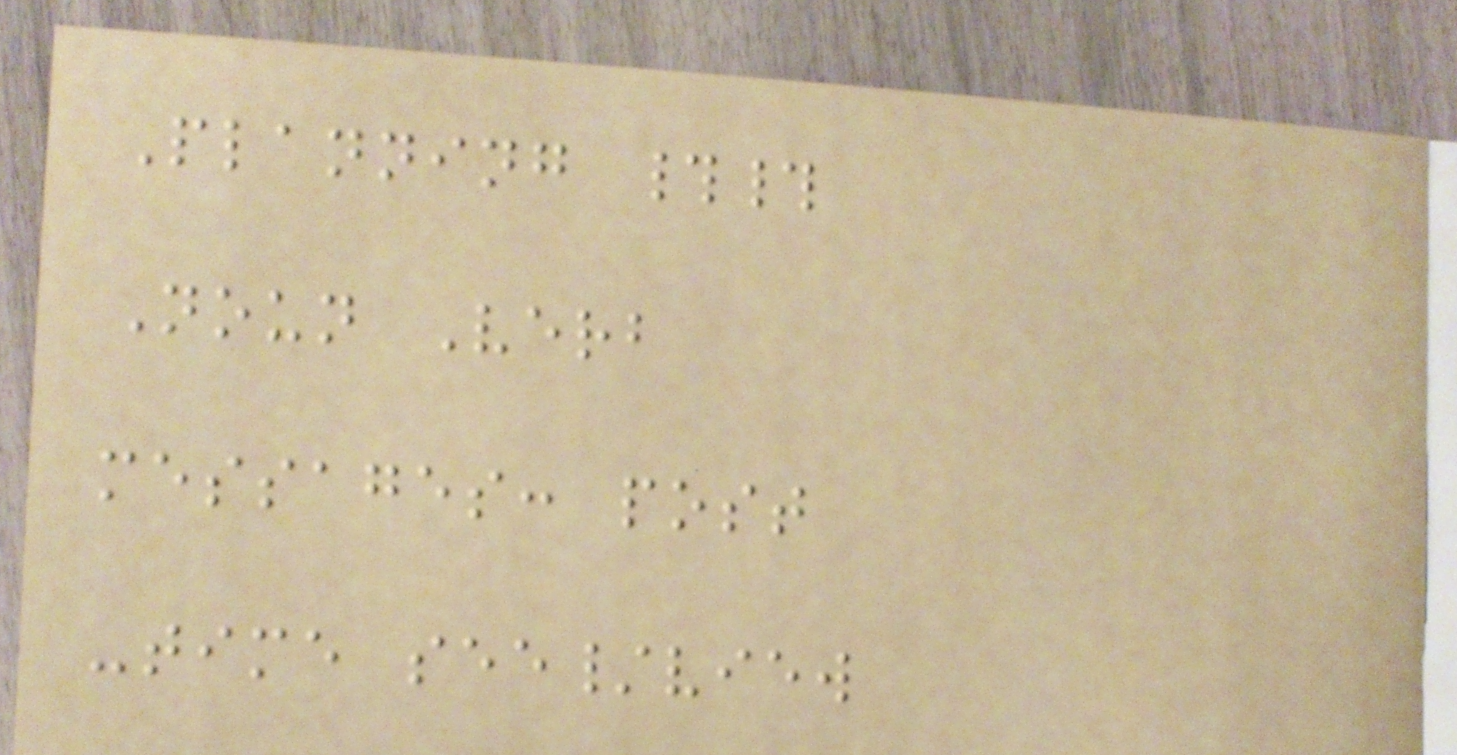Planning ##
Noun Verb
messages: post
-time see/view
